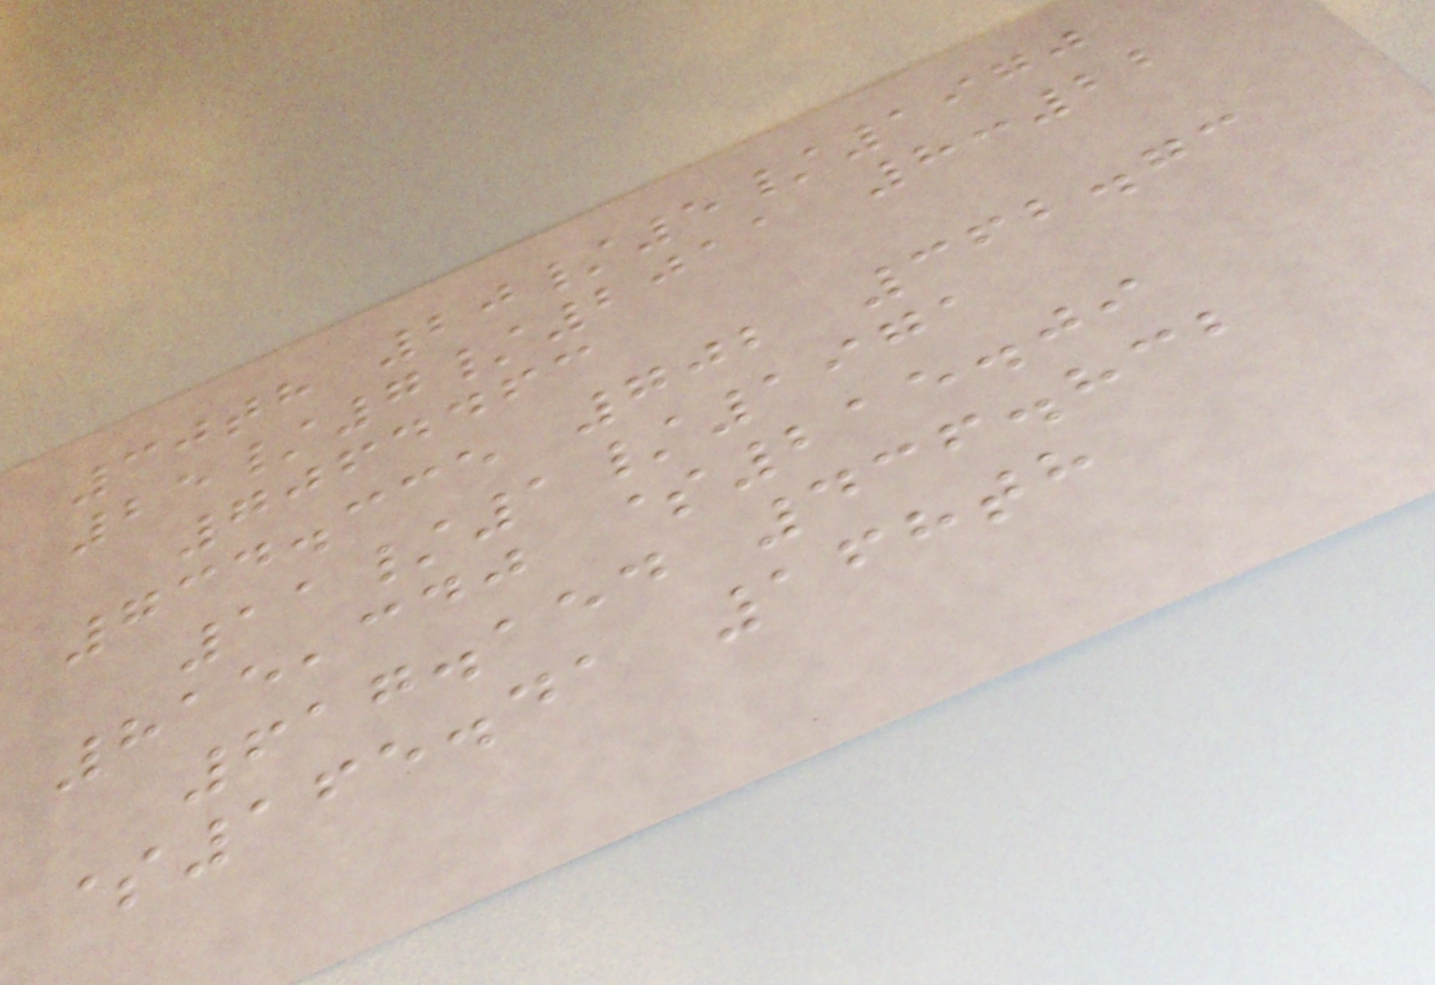30th 20/5/1970
25/7/2011 8:22
7064463
734.335 702 362.73
11/1/1971
815,340 $215.09
617.154 436.832
$165.41 168th
